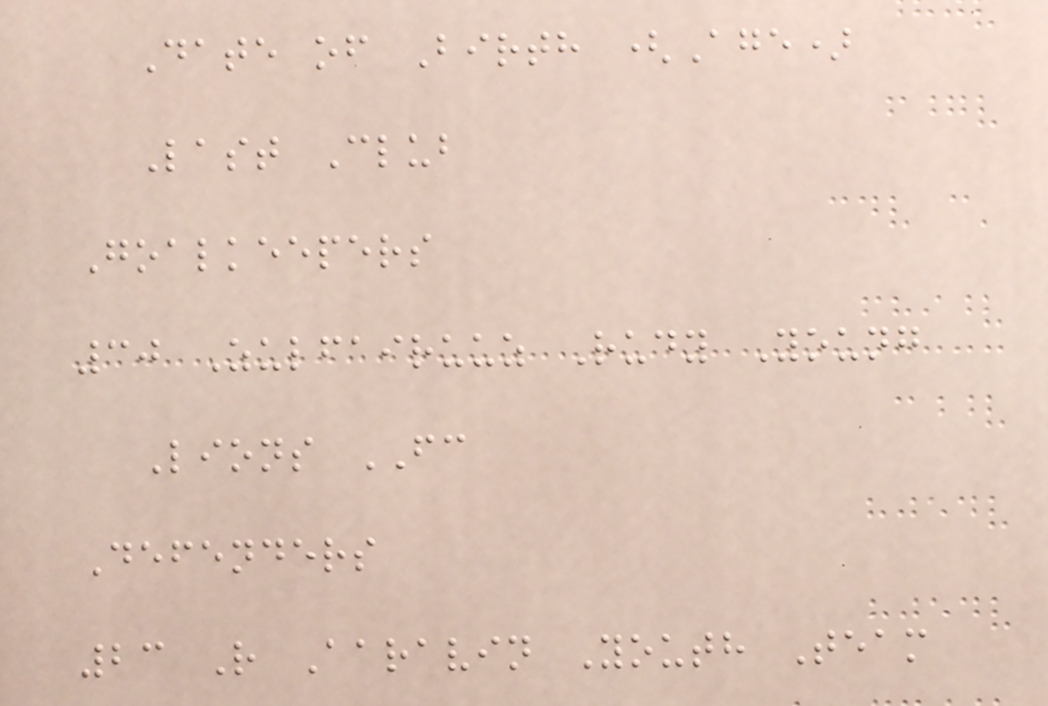Date of Birth (Age)
Last Club
Goalkeepers
30 Zulfairuuz Rudy Young
Lions FC
Defenders
23 R Aaravin Youth Team
